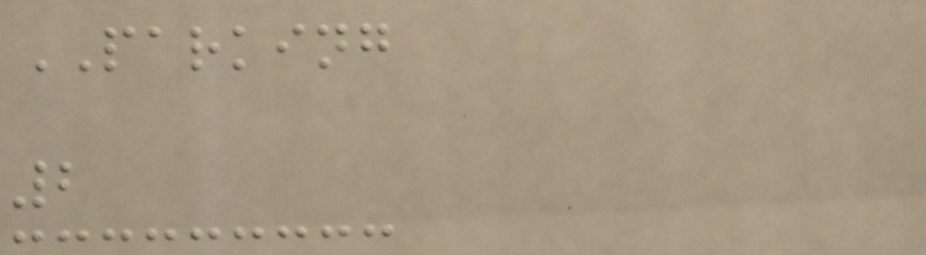PARKING
2
